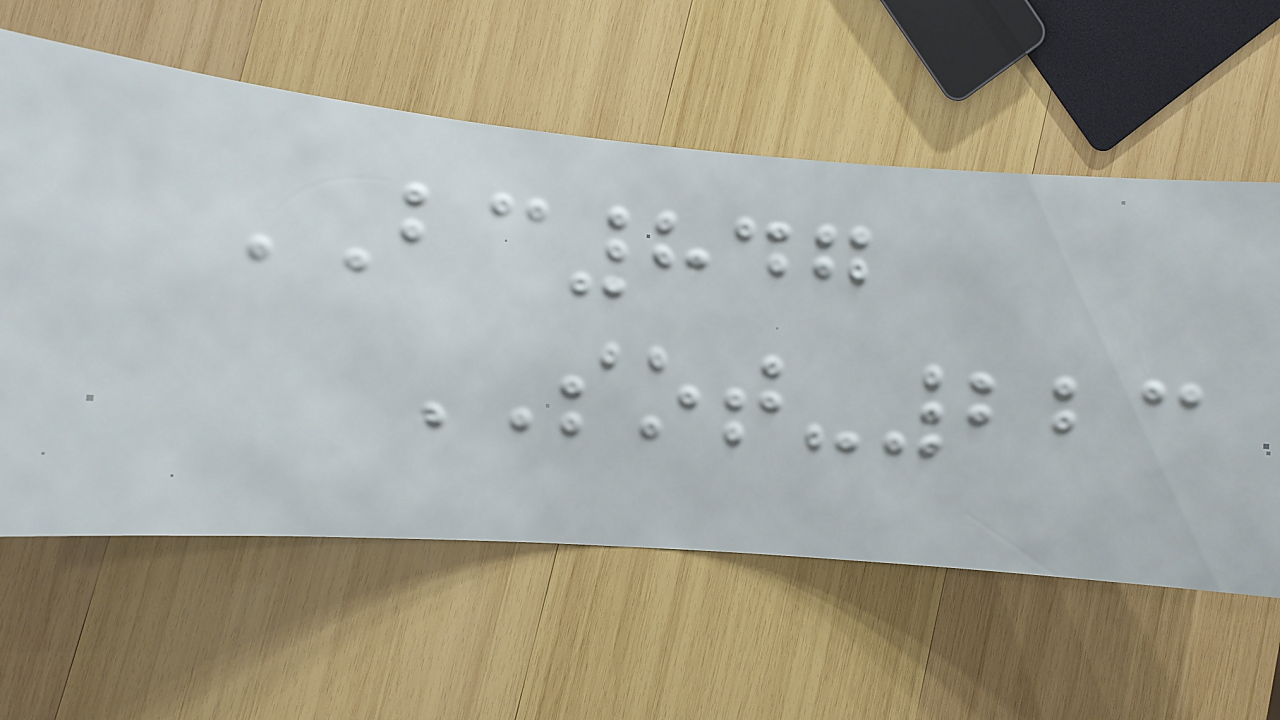BC847
SOT-223
